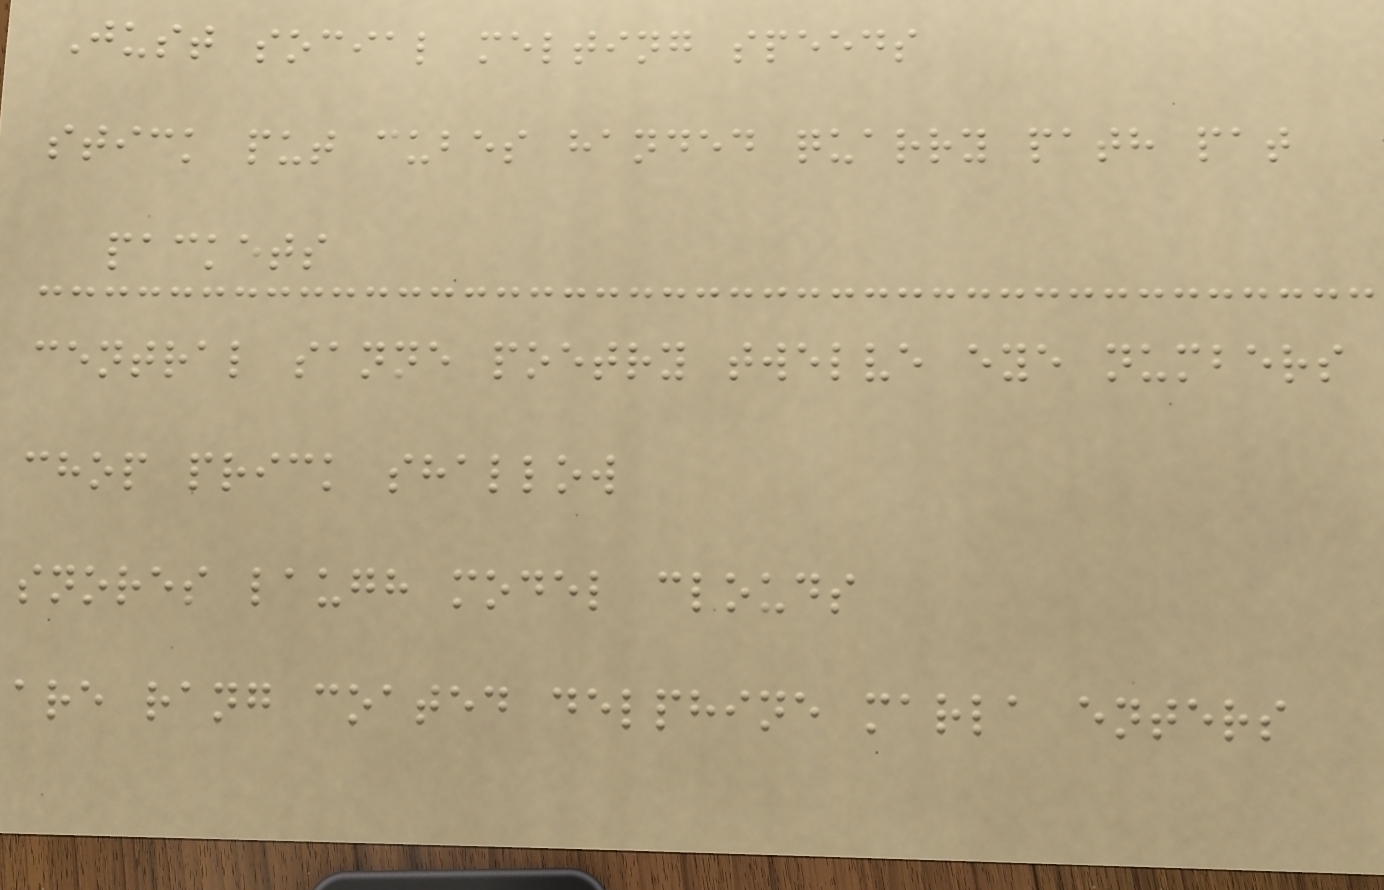Just social melting speeds
stick put cubes handed quarry path pat
packets
central sanne poetry twelve eye numbers
chop prick shallow
snores laugh model clouds
are rang coated delphine marla enters
